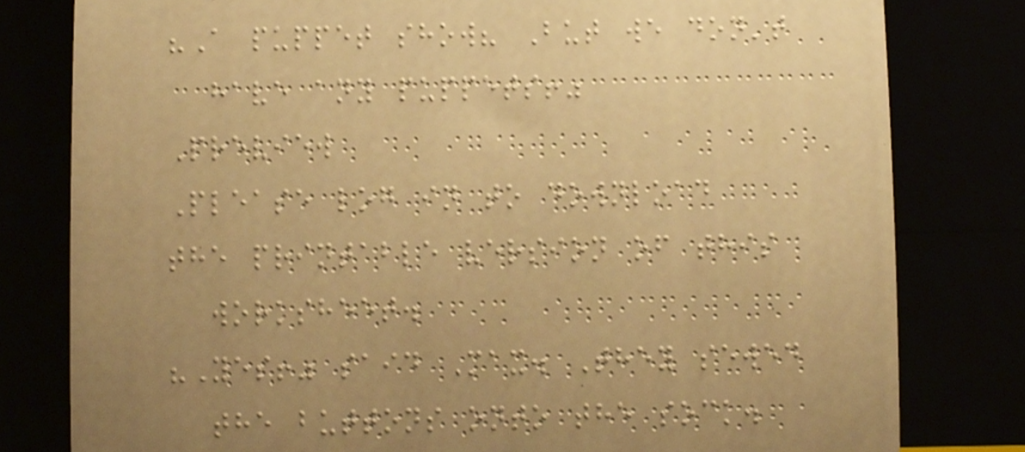"A puppet show? But we don't
have any puppets!"
Preview
Please log in to download
the printable version of this
worksheet.
"Yes!" said Max. They sewed
the buttons onto the sock.
